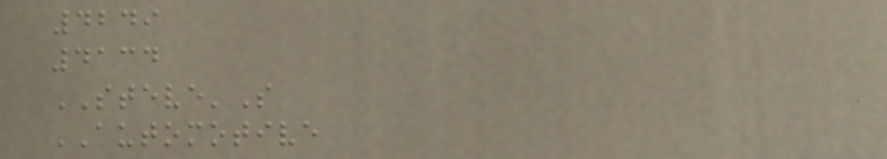4249
4134
STEVE'S
AUTOMOTIVE
